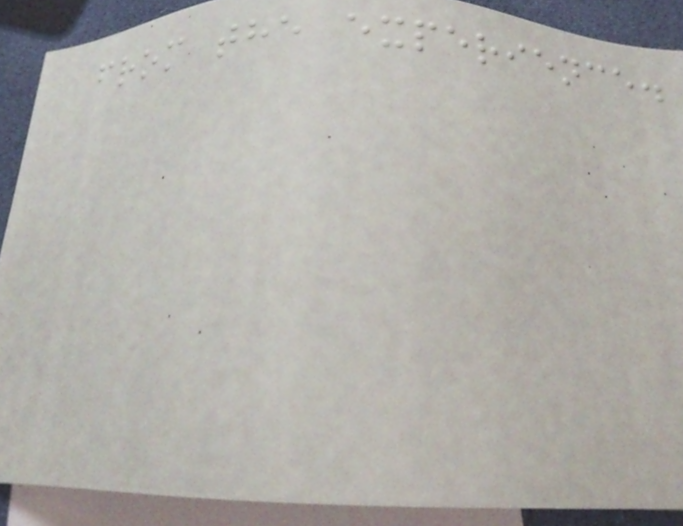from the experience.
